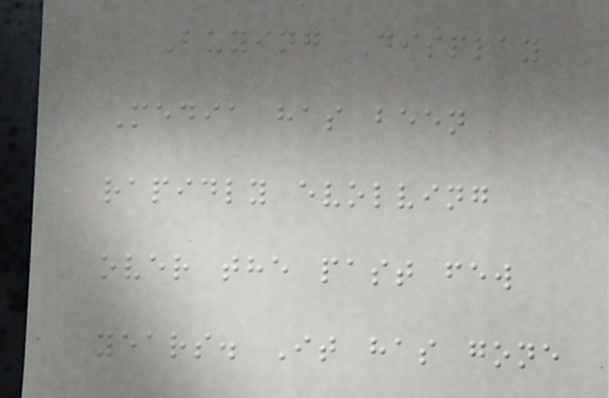Buying Display
Media has been
rapidly evolving
over the past few
years. It has gone
